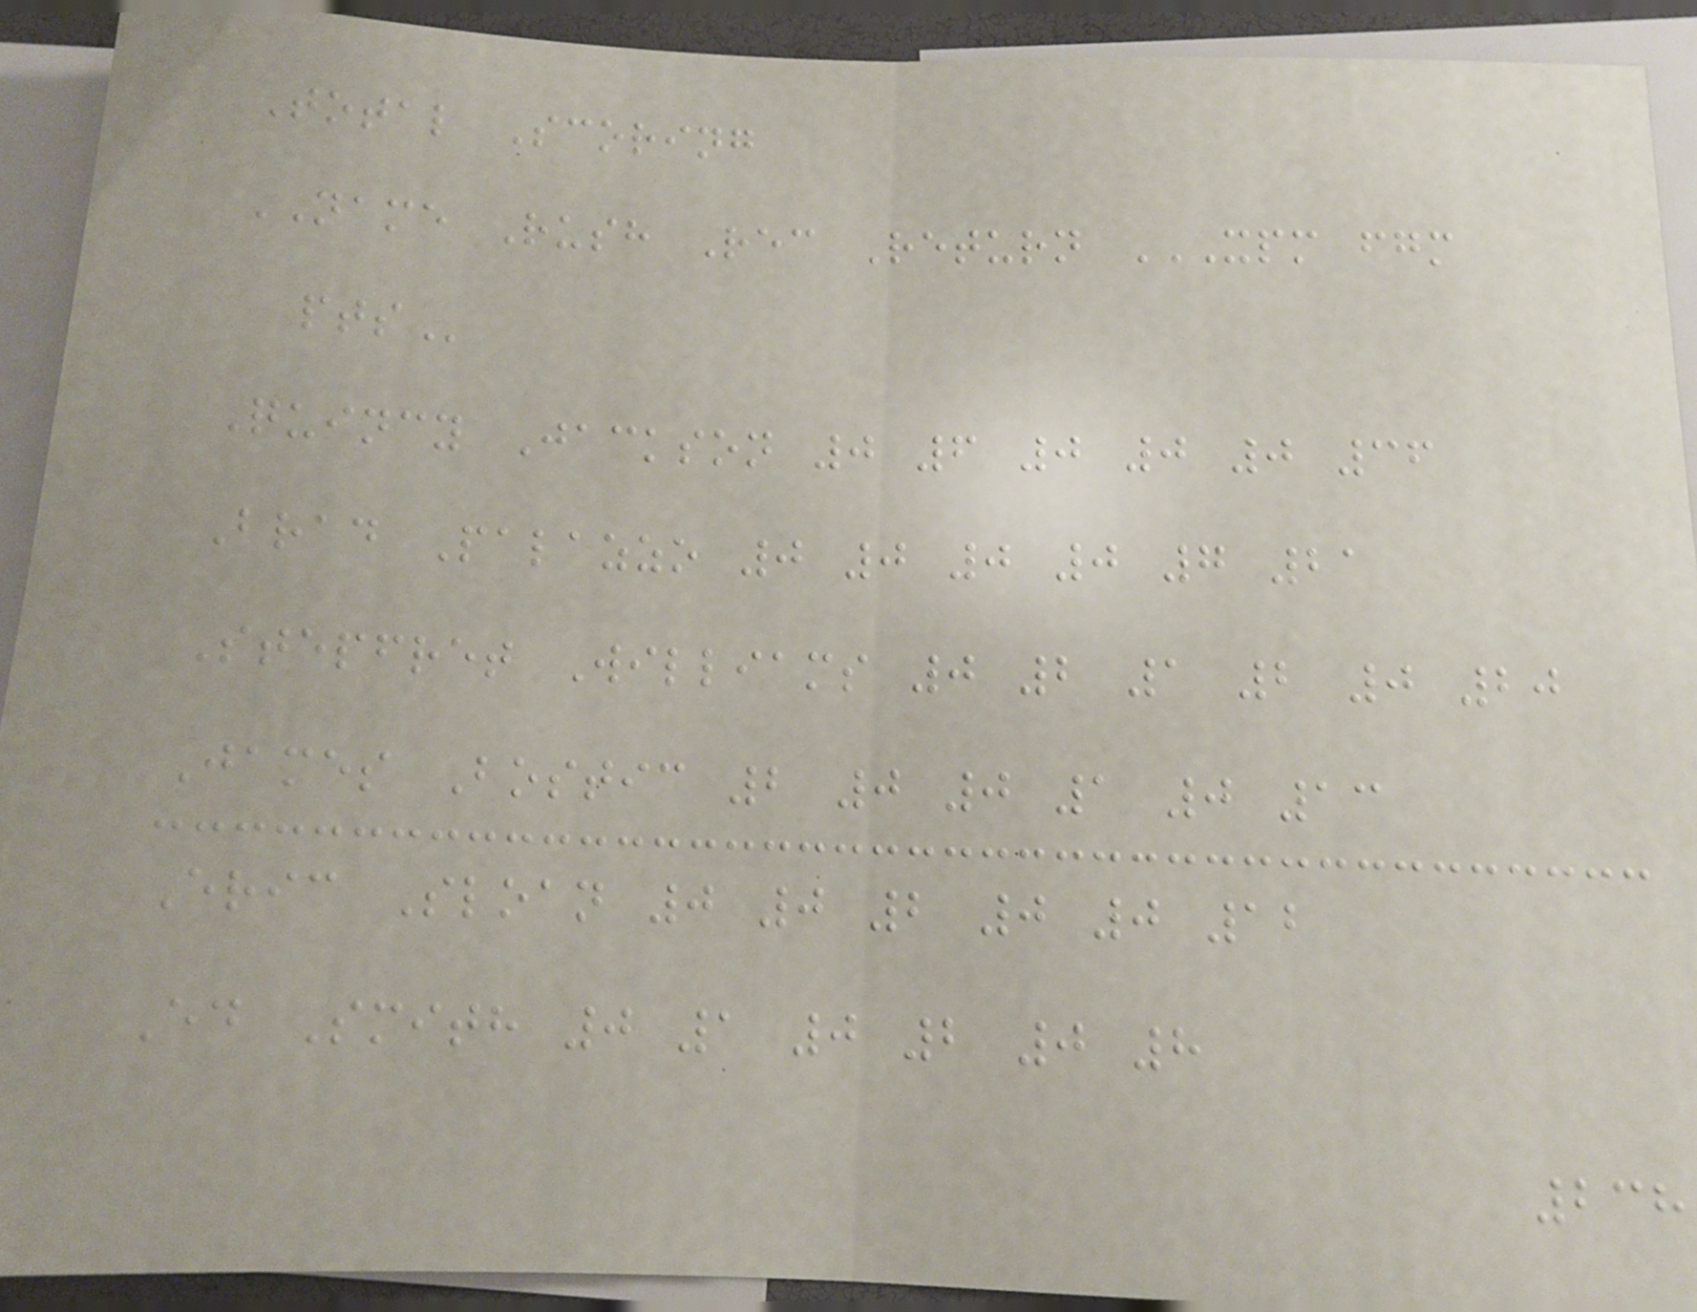Total Scoring
NAME Rush Rec Return XPM FGM
PTS
Quincy Jackson 0 6 0 0 0 36
Brad Palazzo 0 0 0 0 7 21
Stepfret Williams 0 2 1 2 0 20
James Bostic 2 0 0 1 0 13
Eric Sloan 0 0 2 0 0 12
Ed Smith 0 1 0 2 0 8
238
